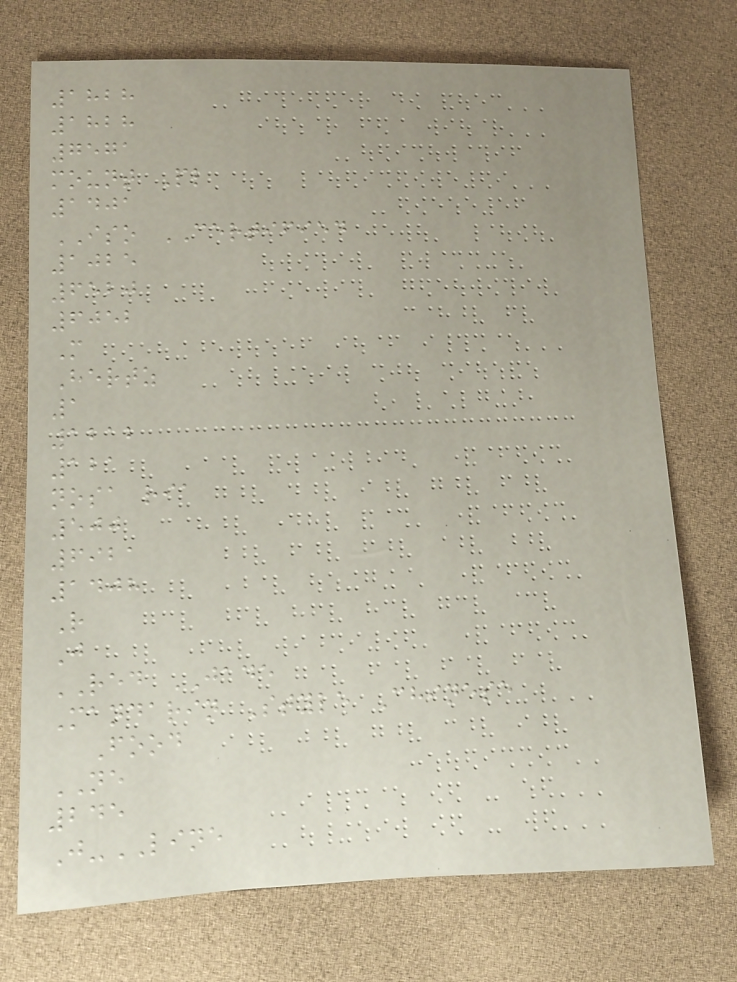1828
1828
7571
mount Pl
1401
ISO CERTIFIED
1025
6520
6052
M
Hertz
1
1212
121
nosa ria
500
6921
1408
R
J
RED JADE
Mandarin Style Chinese
Food
NE
245
J-LINE
